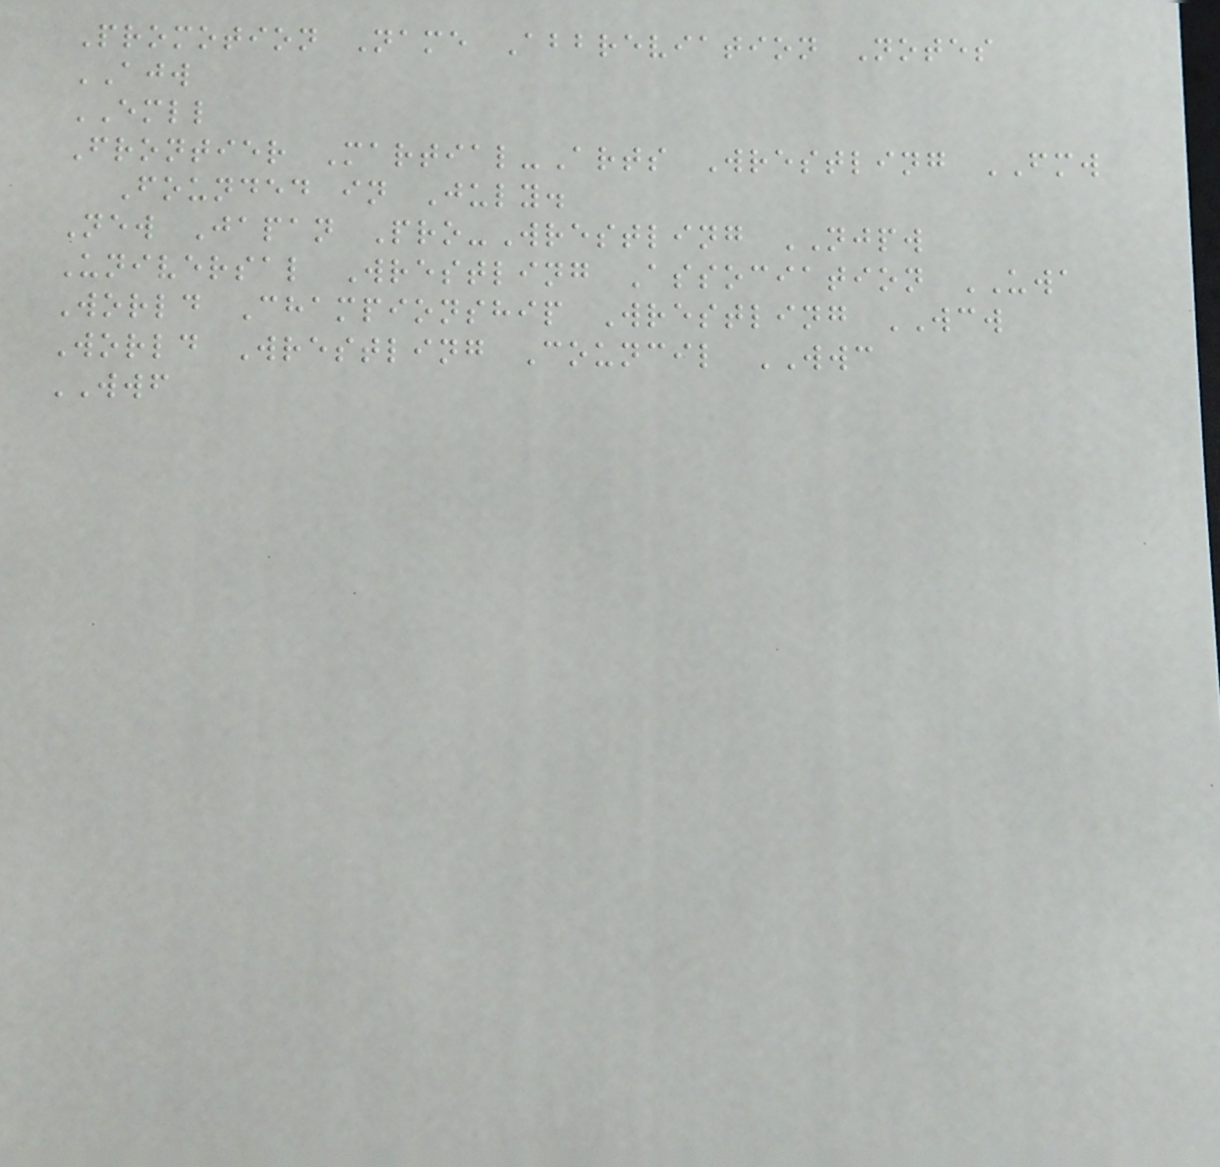Promotion Name Abbreviation Notes
AJW
EMLL
Frontier Martial-Arts Wrestling FMW
Founded in July.
New Japan Pro-Wrestling NJPW
Universal Wrestling Association UWA
World Championship Wrestling WCW
World Wrestling Council WWC
WWF
